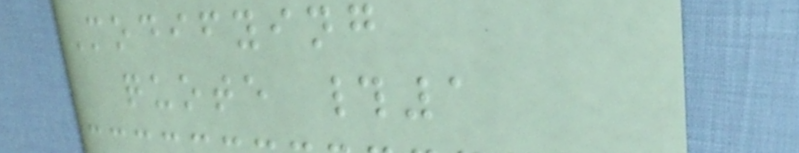Modifying
quote #1
